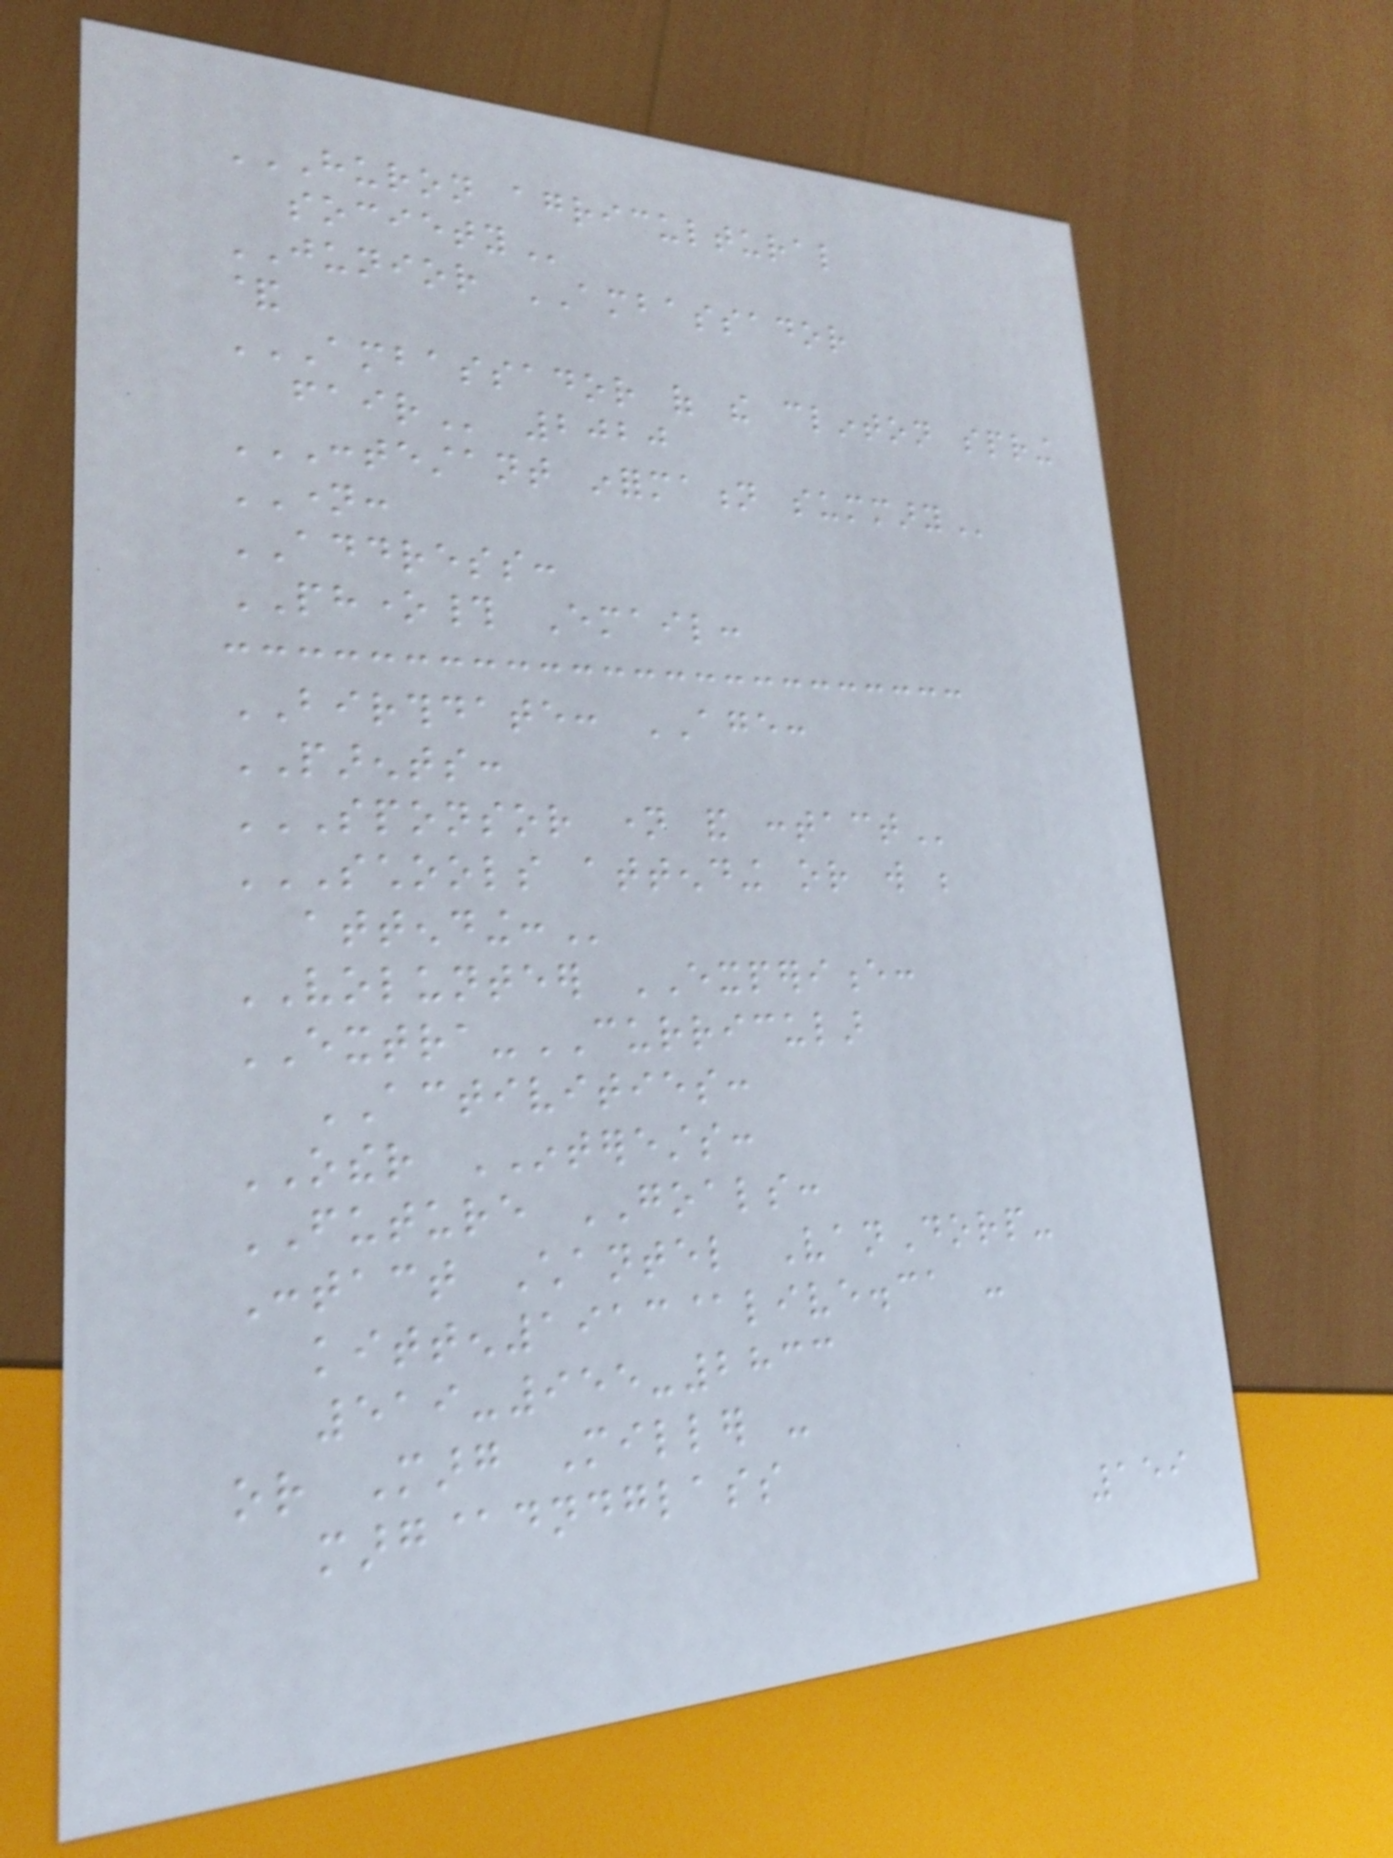HURON AGRICULTURAL
SOCIETY
JUNIOR AMBASSADOR
&
AMBASSADOR OF THE CLINTON SPRING
FAIR 2020
CONTESTANT INFORMATION SUMMARY
NAME:
ADDRESS:
PHONE# Email:
BIRTHDATE: AGE:
PARENTS:
SPONSOR NAME AND CONTACT
SCHOOLS ATTENDING OR WILL BE
ATTENDING:
VOLUNTEER EXPERIENCE:
EXTRA-CURRICULAR
ACTIVITIES:
OTHER INTERESTS:
FUTURE GOALS:
Contact Chantel VanDorp-
kitten1913@live.ca -
519-955-2833
or Marg Miller -
marg@dndglass
159
